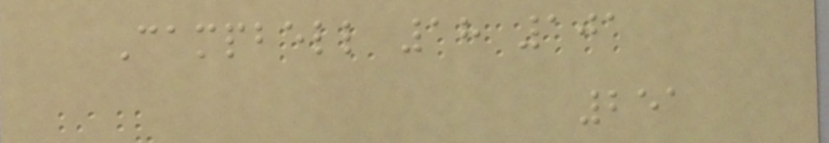Campbell 18 101
251
